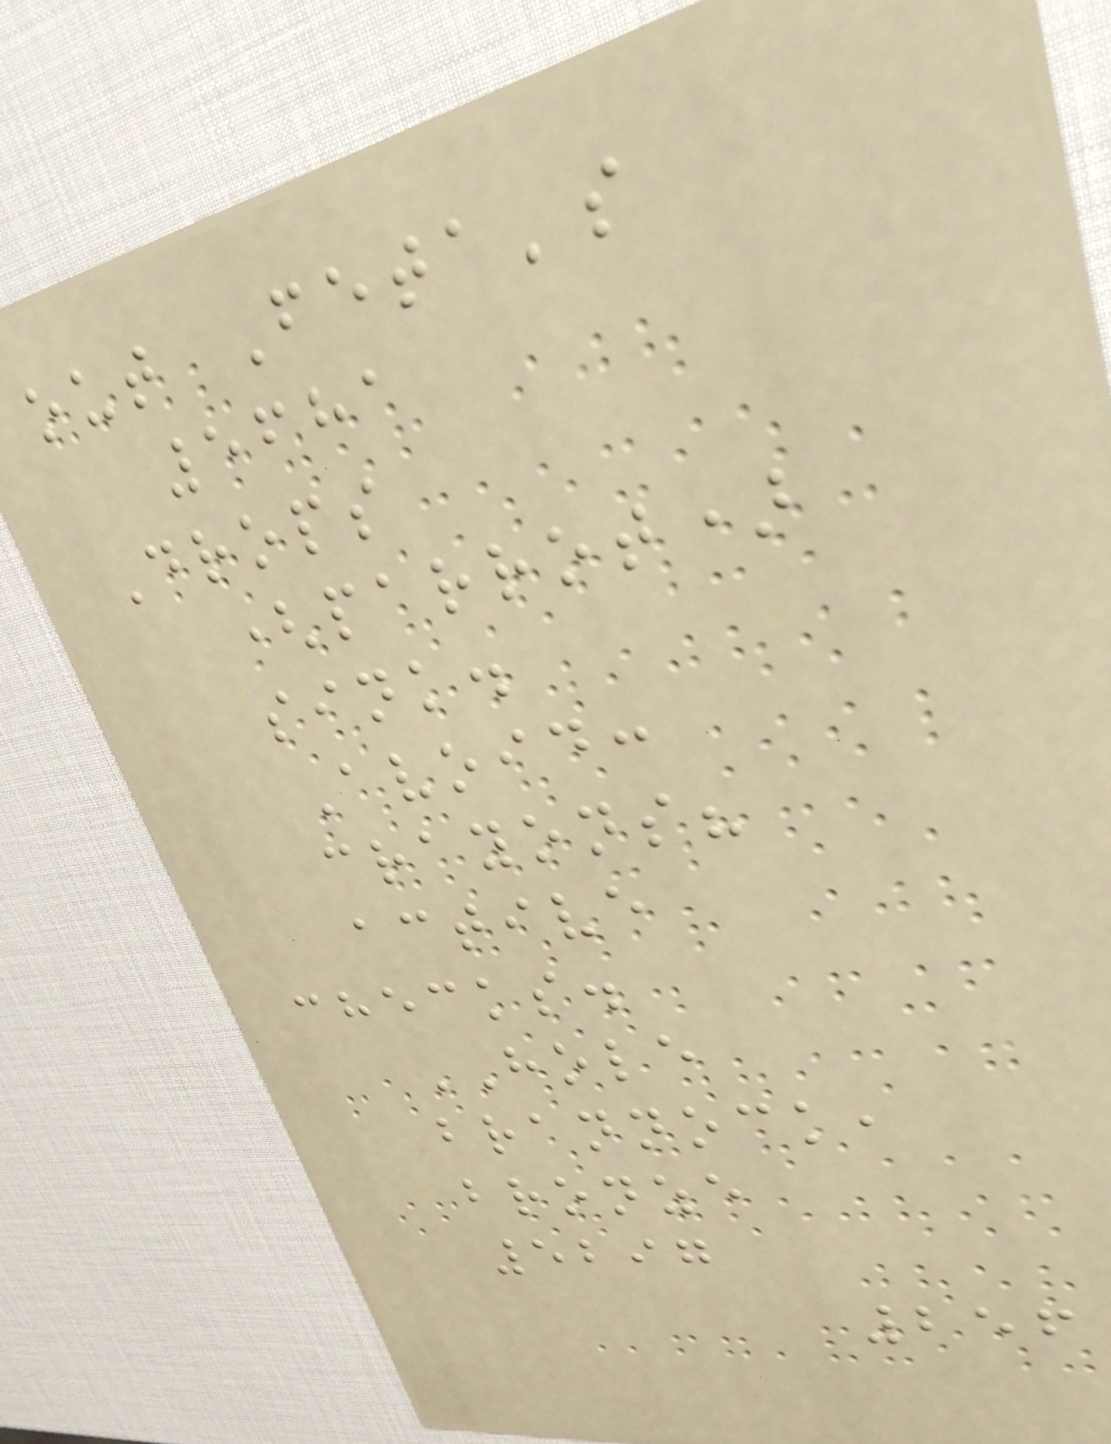out Feta's
5681
Drops
(parrot)
sink.
Avoid:
crayons?
active
checks.
HOLE
brannock,
bronze
5297
256
